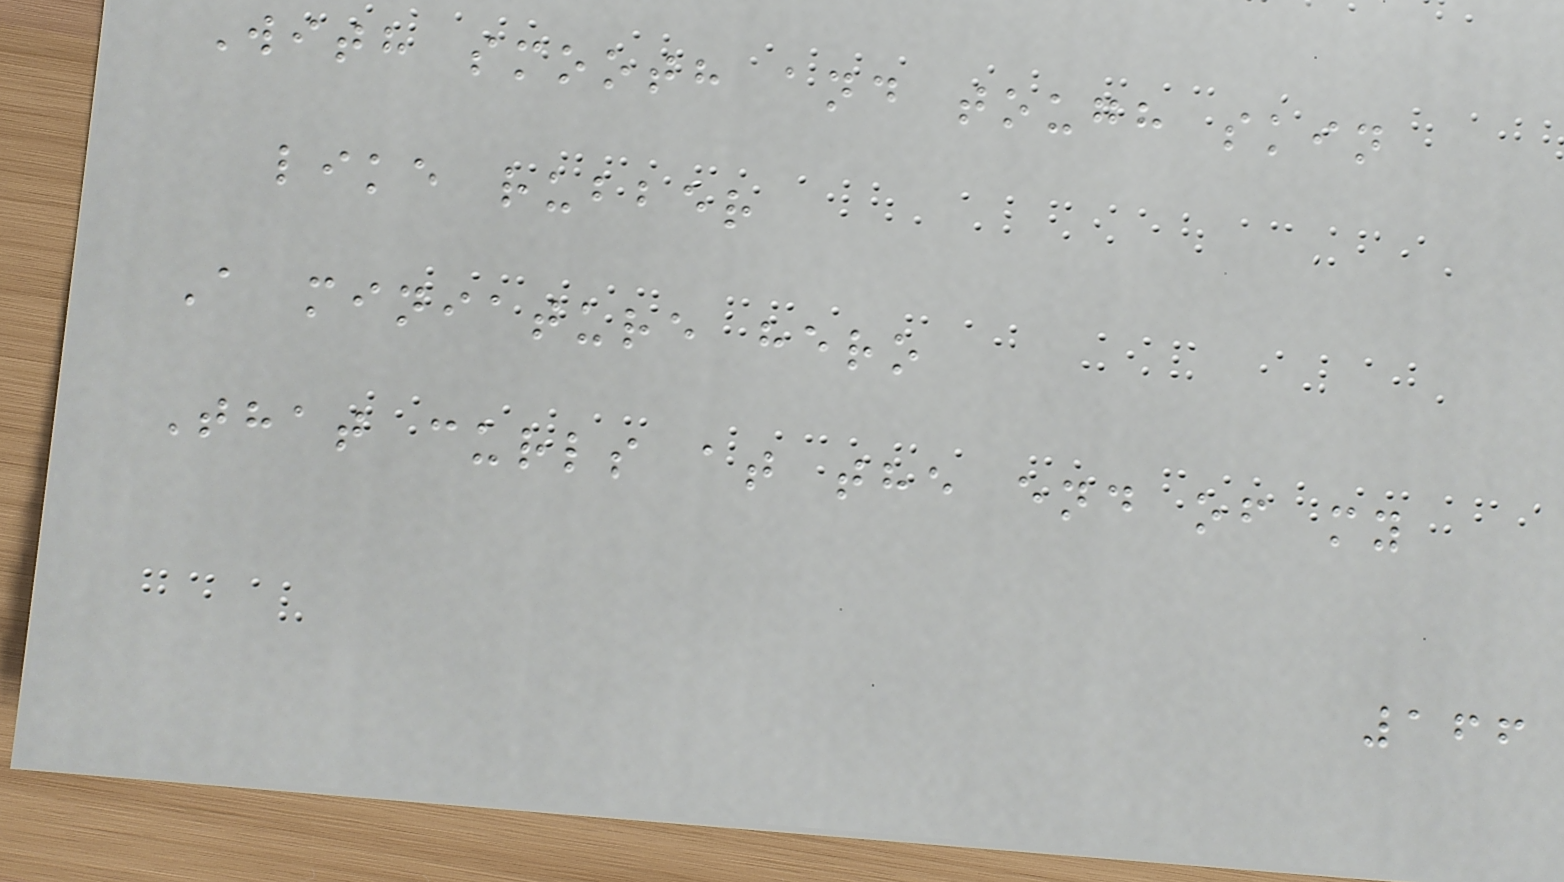With smooth and tough skin
like rubber
A miniature hero
That curls at the end of my
166
